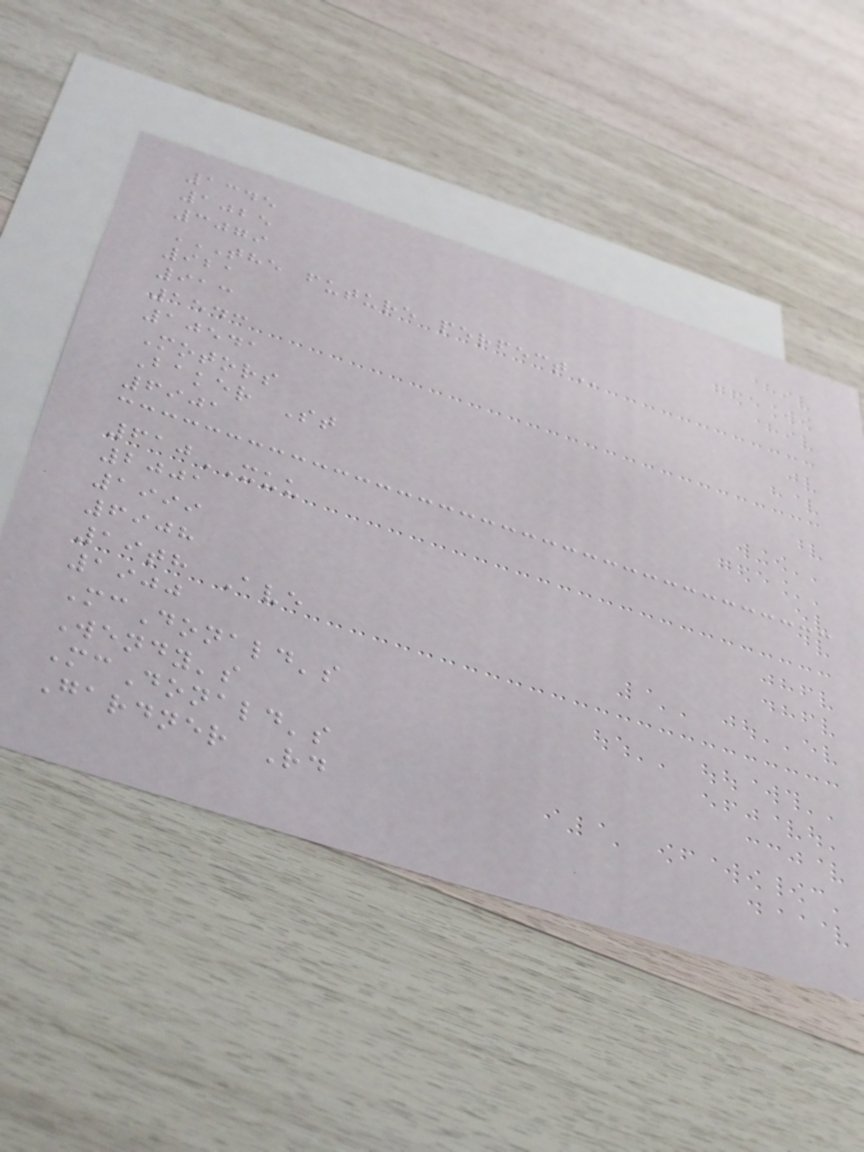1345
1025
3079
THE FUTURE PERFECT
921
913
1543
10541
Motors
Baker St
6901
610XUU
2001
1999
6908
19th Ave
1900
McDonald's
Wendy's
McDonald's
Gardner Rd
